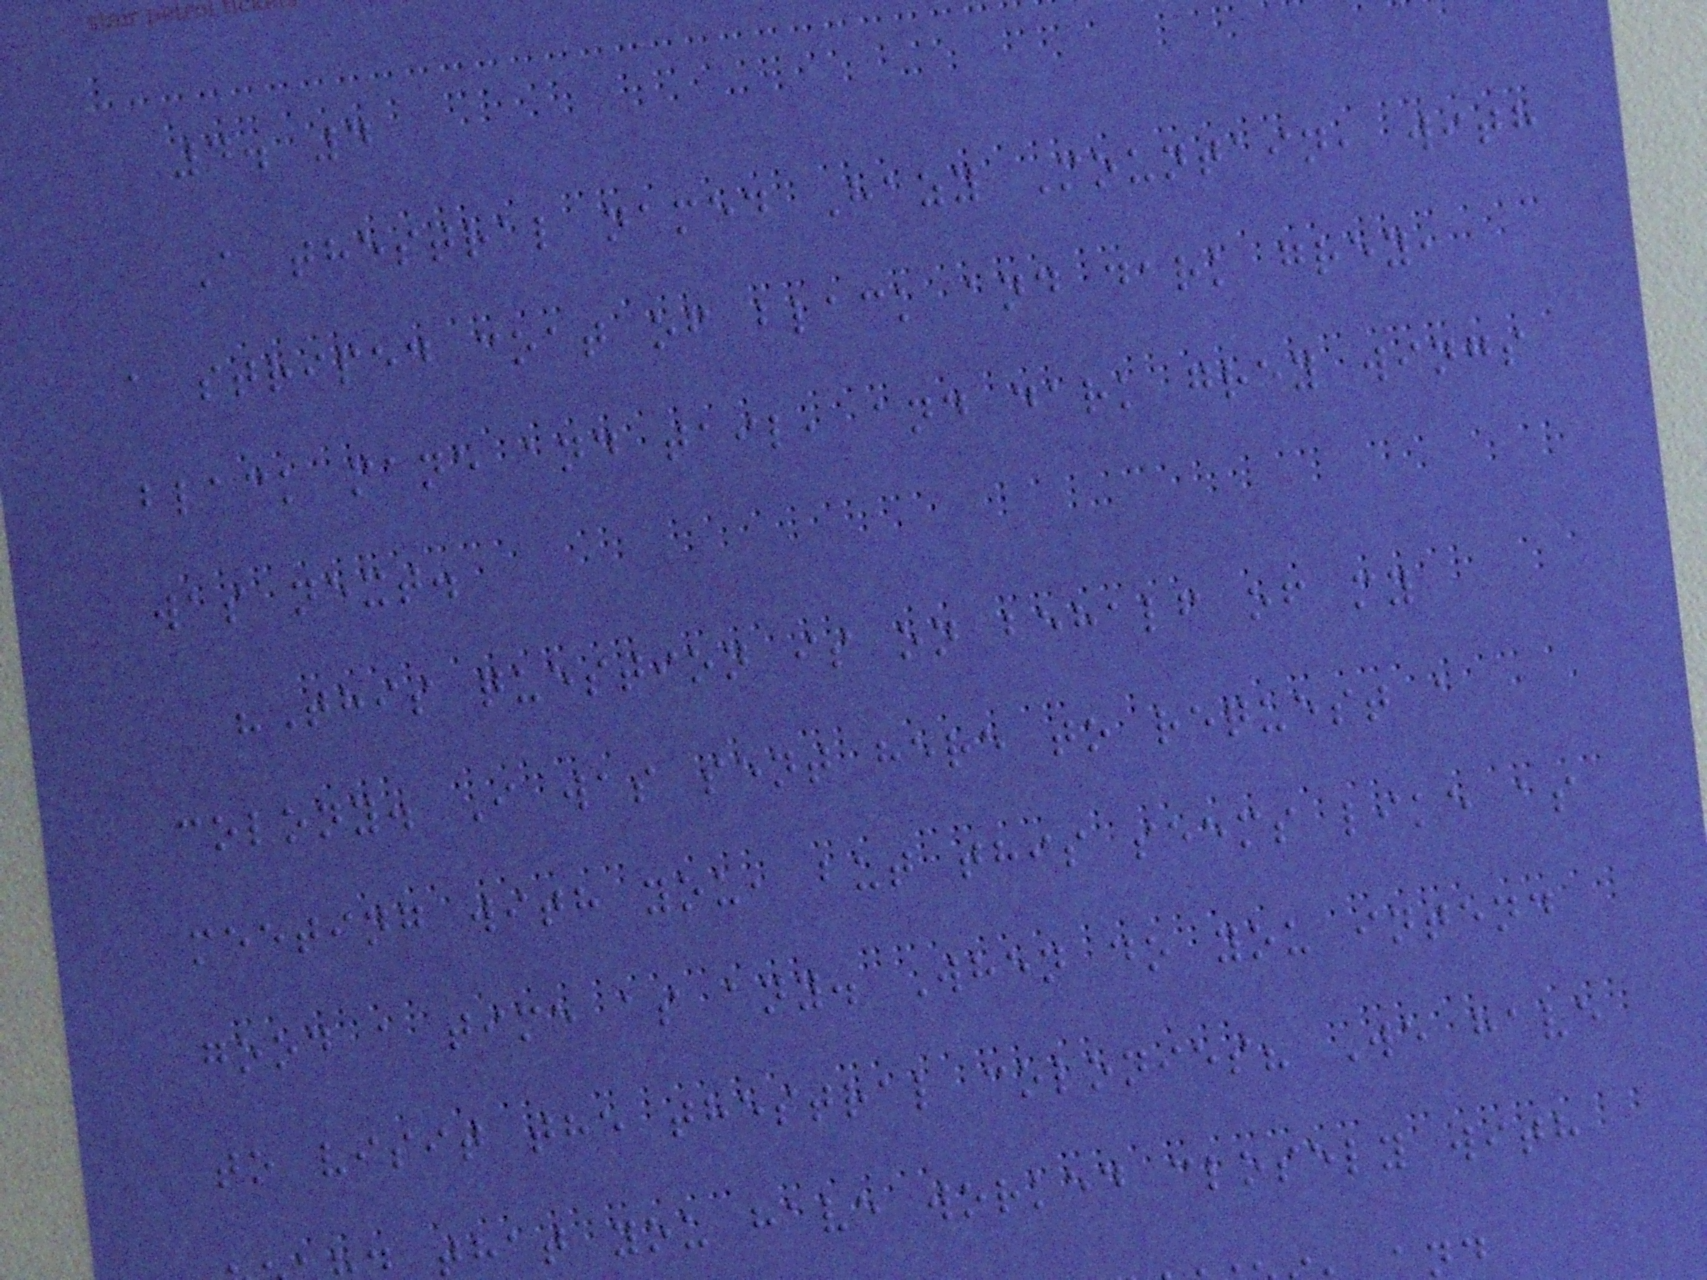4. 4
A thestral named Hazy Mountain, with
a striped coat of black and dark grey,
black mane and tail, and dark grey wings
was next.
"This question is on behalf of my
colony. I was sent here to request a
meeting with you, but this seems like as
good a time as any. When do you intend
to visit the thestral colonies? We have
that you have worked closely with
